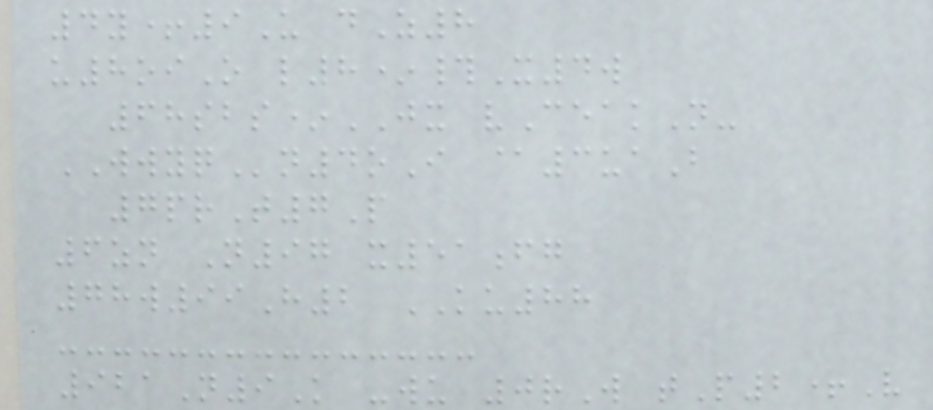4y+9U dZ8
u8oiO l8*#X4w
68sbs*JX vCeakN-
WWYQn4oI @3uaB
7prT7P
6zn N97 x51fg
78w99H2 KU88
921N9K -wu 0rW tP2+V
